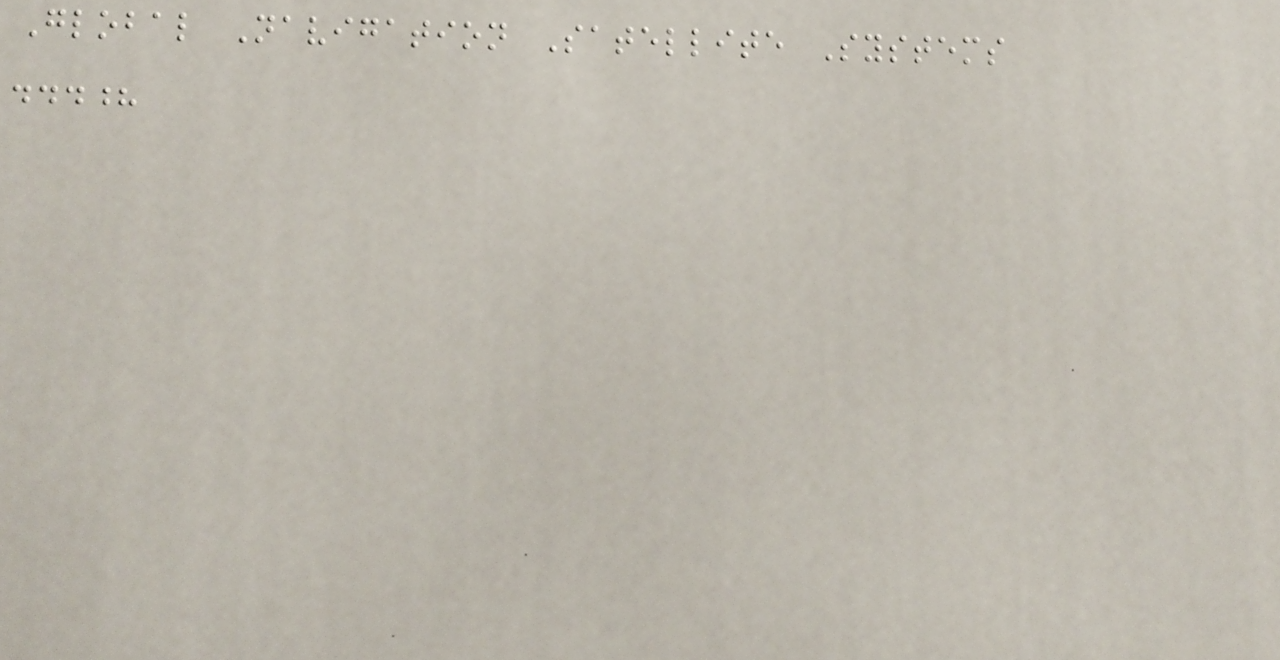Global Navigation Satellite Systems
...?
